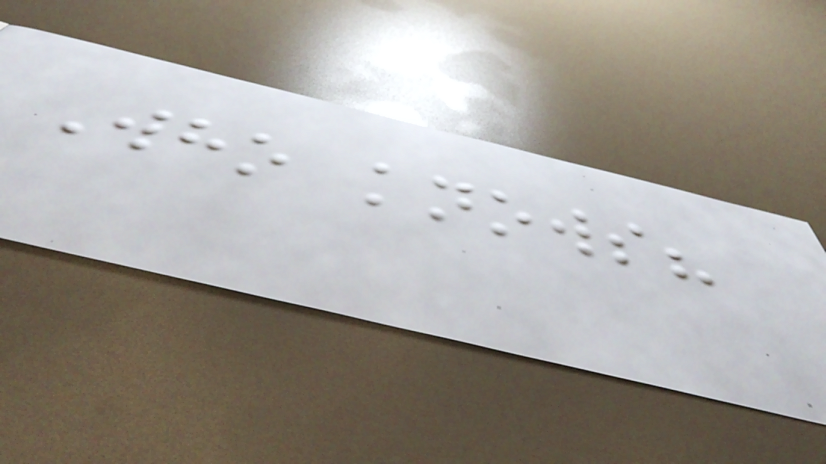Who knows?
